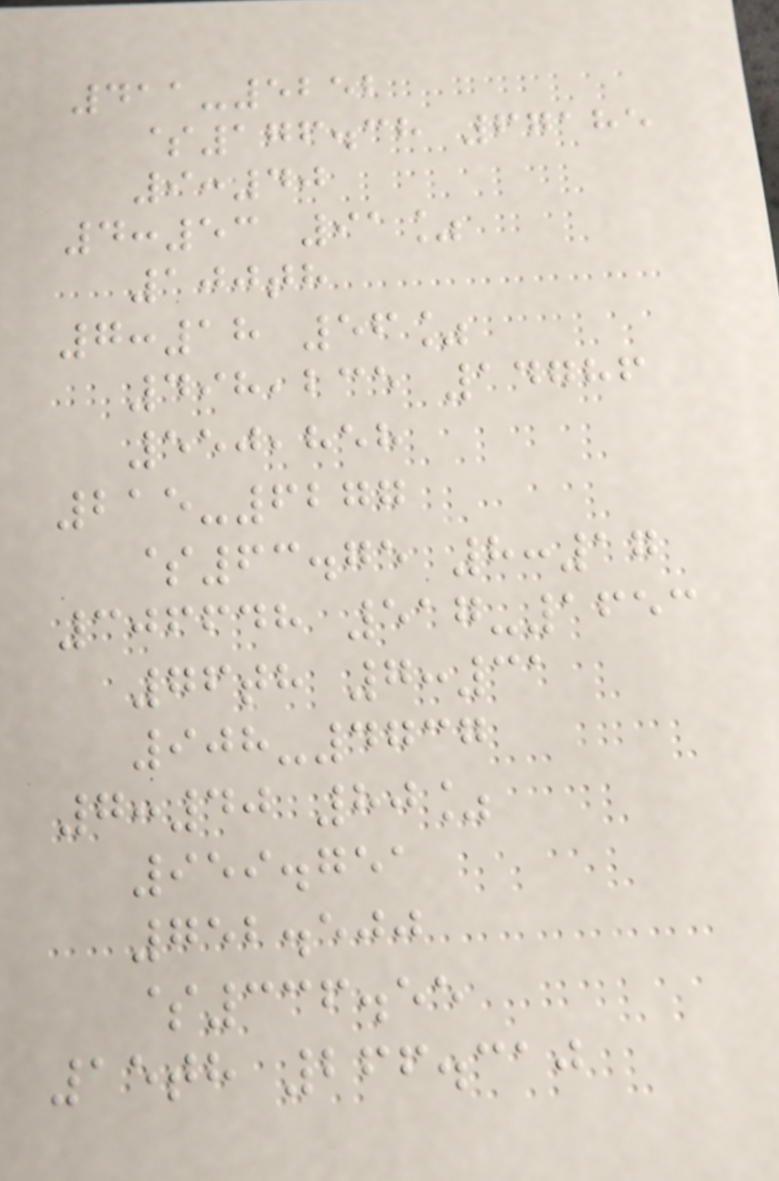411-5252
$176.38 67185
9:40
4:53 91%
100th
7:18 56%
498,235 14786
550,858
215-6277
$63.75 8:17
306648 517-1653
76th 7:31
908-4737
7:40 80%
959.751
752.500
$336.55
15th 266.310
